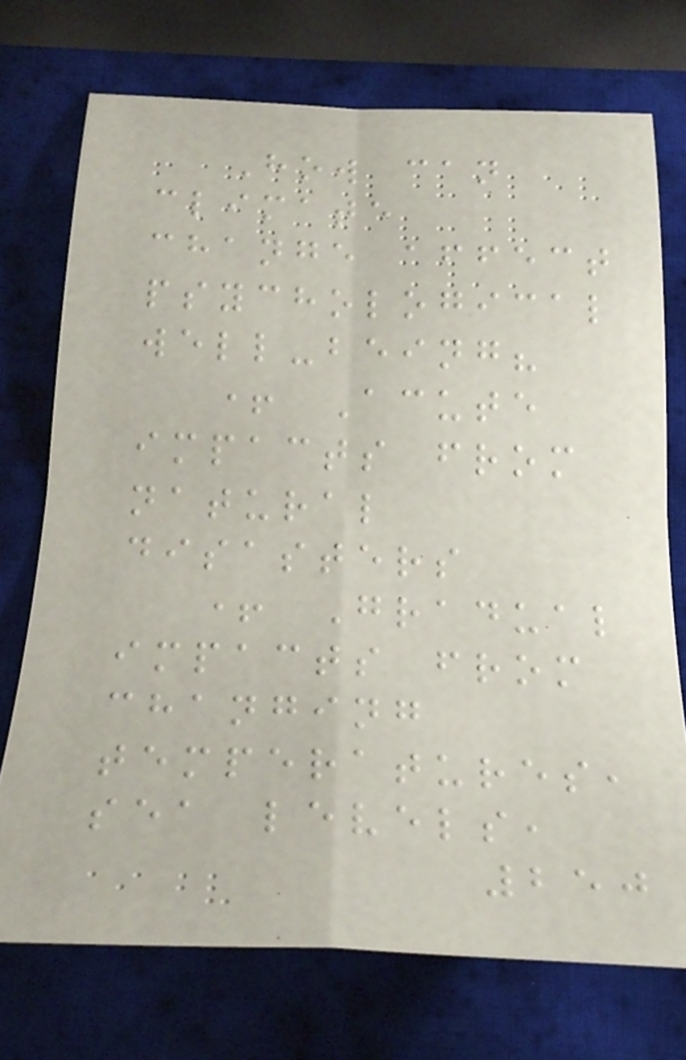How can
climate
change affect
psychological
well-being?
+ Acute
impacts from
natural
disasters
+ Gradual
impacts from
changing
temperatures,
sea levels,
250
